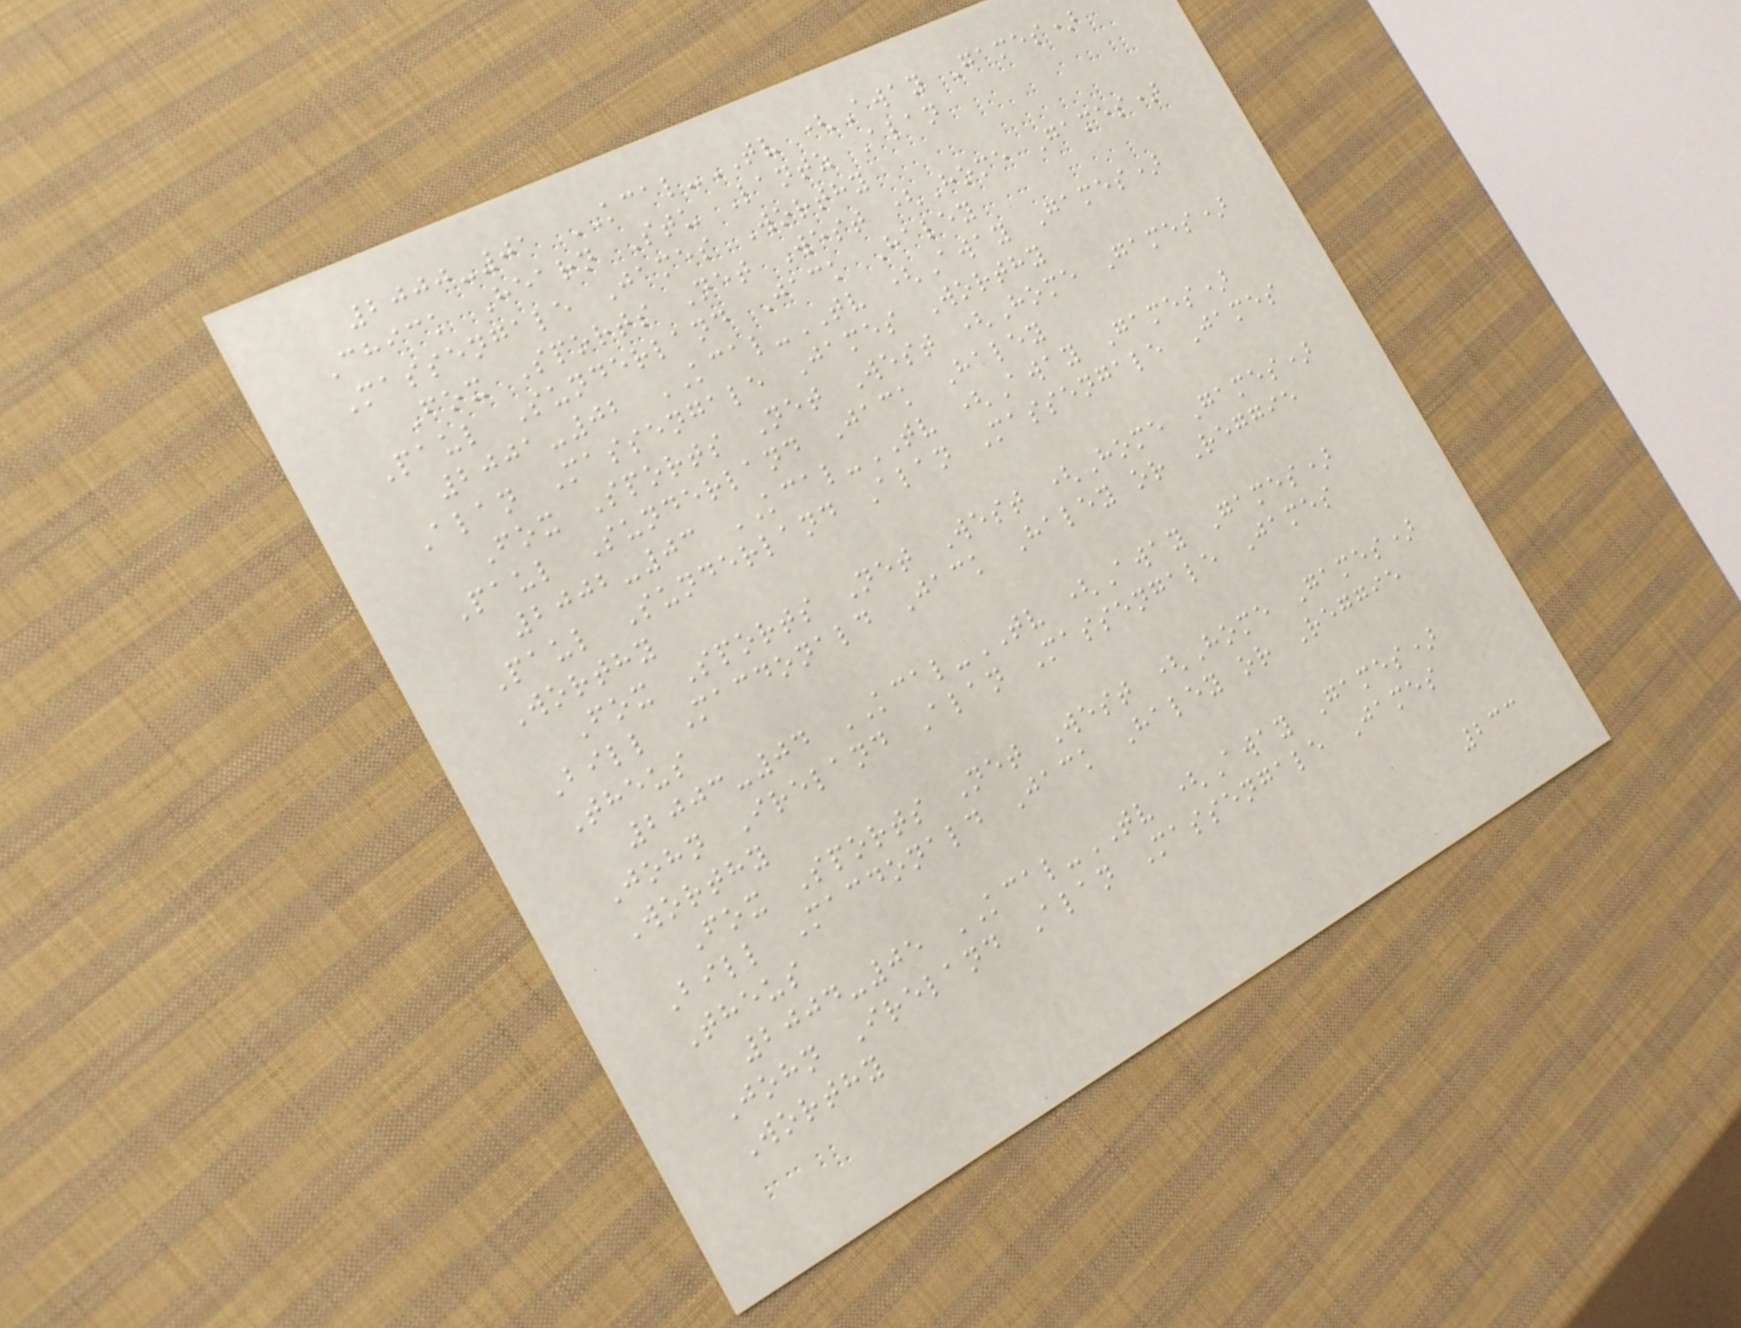2000-01 KCAL-TV (Away Games)
Chick Hearn Stu Lantz Alan
Massengale James Worthy
Fox Sports Net West (Home Games)
Paul Sunderland Jack Haley
2001-02 KCAL-TV (Away Games)
Alan Massengale James Worthy
Fox Sports Net West (Home Games)
Paul Sunderland Jack Haley
2002-03 KCAL-TV (Away Games)
Paul Sunderland Alan Massengale James
Worthy
Fox Sports Net West (Home Games)
Bill Macdonald Jack Haley or Reggie
Theus
2003-04 KCAL-TV (Away Games)
John Ireland Alan Massengale James
Worthy
Fox Sports Net West (Home Games)
Bill Macdonald Jack Haley or Reggie
Theus
2004-05 KCAL-TV (Away Games)
John Ireland Alan Massengale James
Worthy
233
